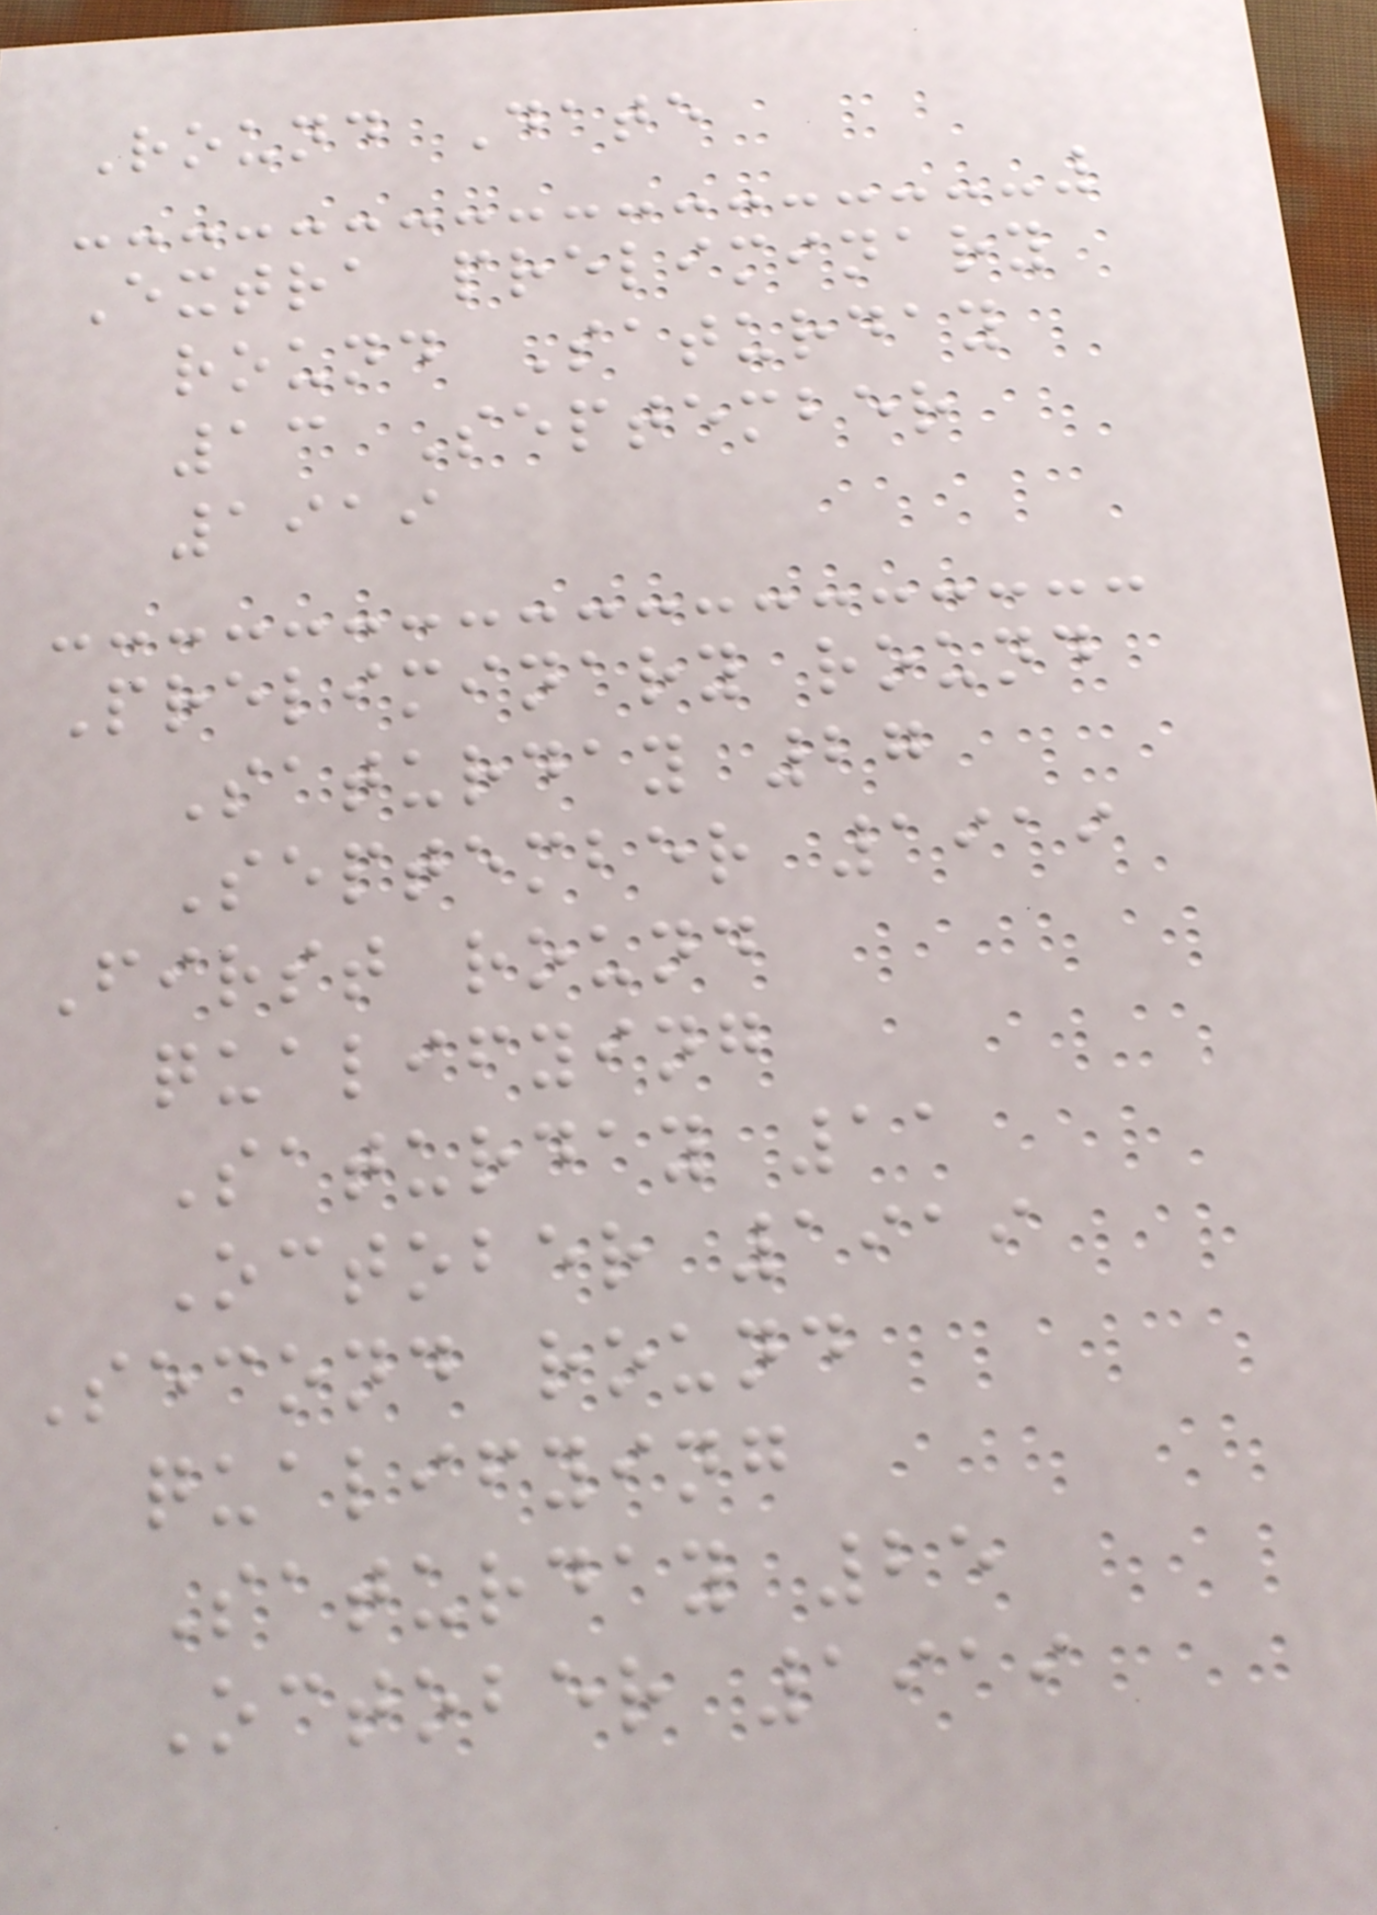Round Date
Extra preliminary
round Saturday
13 September
1919
Preliminary round
Saturday 27
September 1919
First round
qualifying
Saturday 11
October 1919
Second round
qualifying
Saturday 25
October 1919
